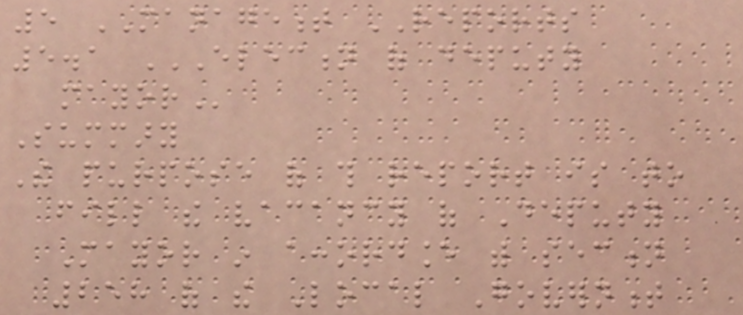5 MANAGEMENT REPORTS
5.1 ELECTION OF DEPUTY
MAYOR
Summary
The purpose of this report is to
fill the vacancy of Deputy
Mayor in accordance with section
258 of the Local Government
